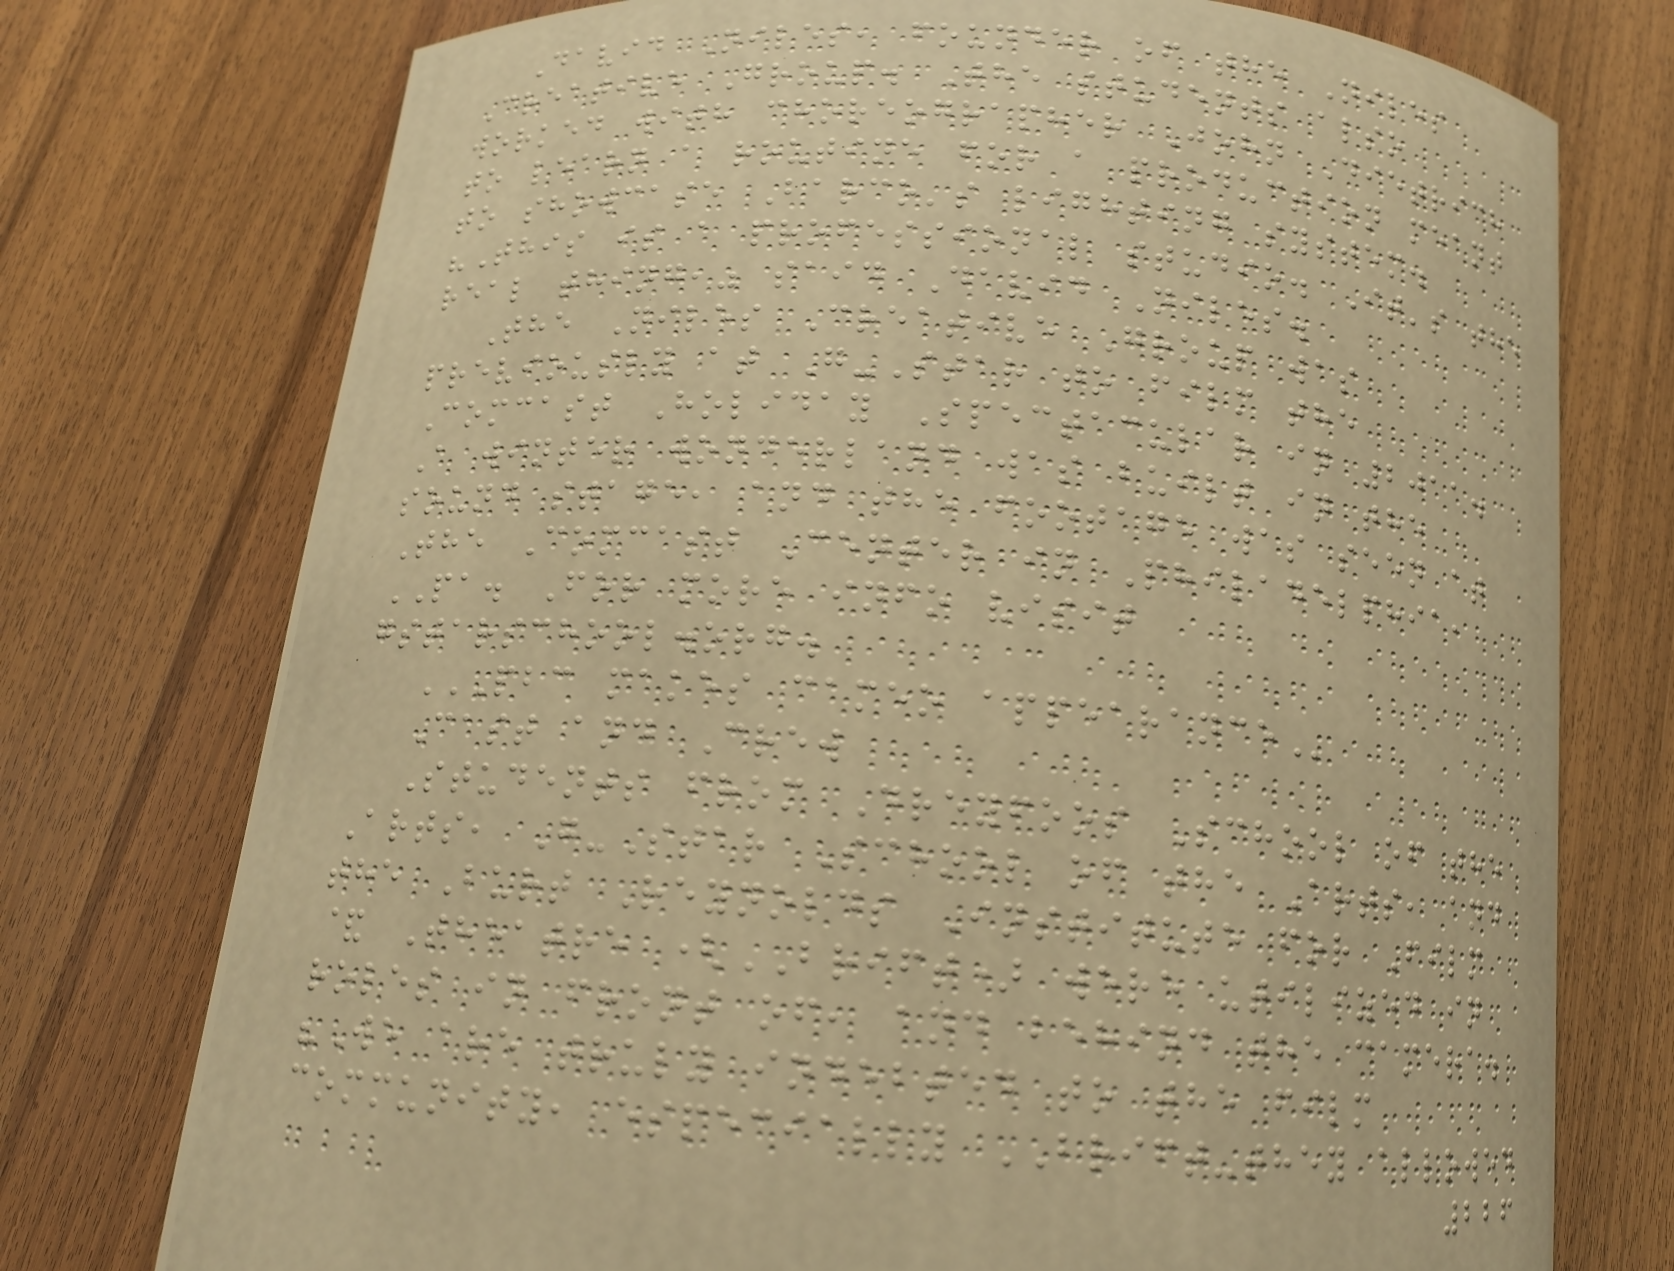David Niles, founder of the Niles
Creative Group. The students also
worked with choreographer John Dietrich
to learn a routine for a production meant
to showcase Barco's lighting system.
"This is a professional studio. It's the
real thing," said David Niles.
The Niles Creative Group was
previously at G-Star to film the
Comcast Holiday Spectacular in 2011.
A winter wonderland was built in the
sound stage, and the footage was seen at
The Comcast Center in Philadelphia,
PA. For more info visit
gstarschool.org.
PBC MAKES CAMEO APPEARANCE
Cast and Crew
Students from Dreyfoos School of the
Arts, G-Star School of the Arts, and
the Burt Reynolds Institute for Film
& Theatre (BRIFT) were utilized in
roles in front of, and behind the camera.
"We are truly indebted to the film
community, especially BRIFT-they allowed
226
